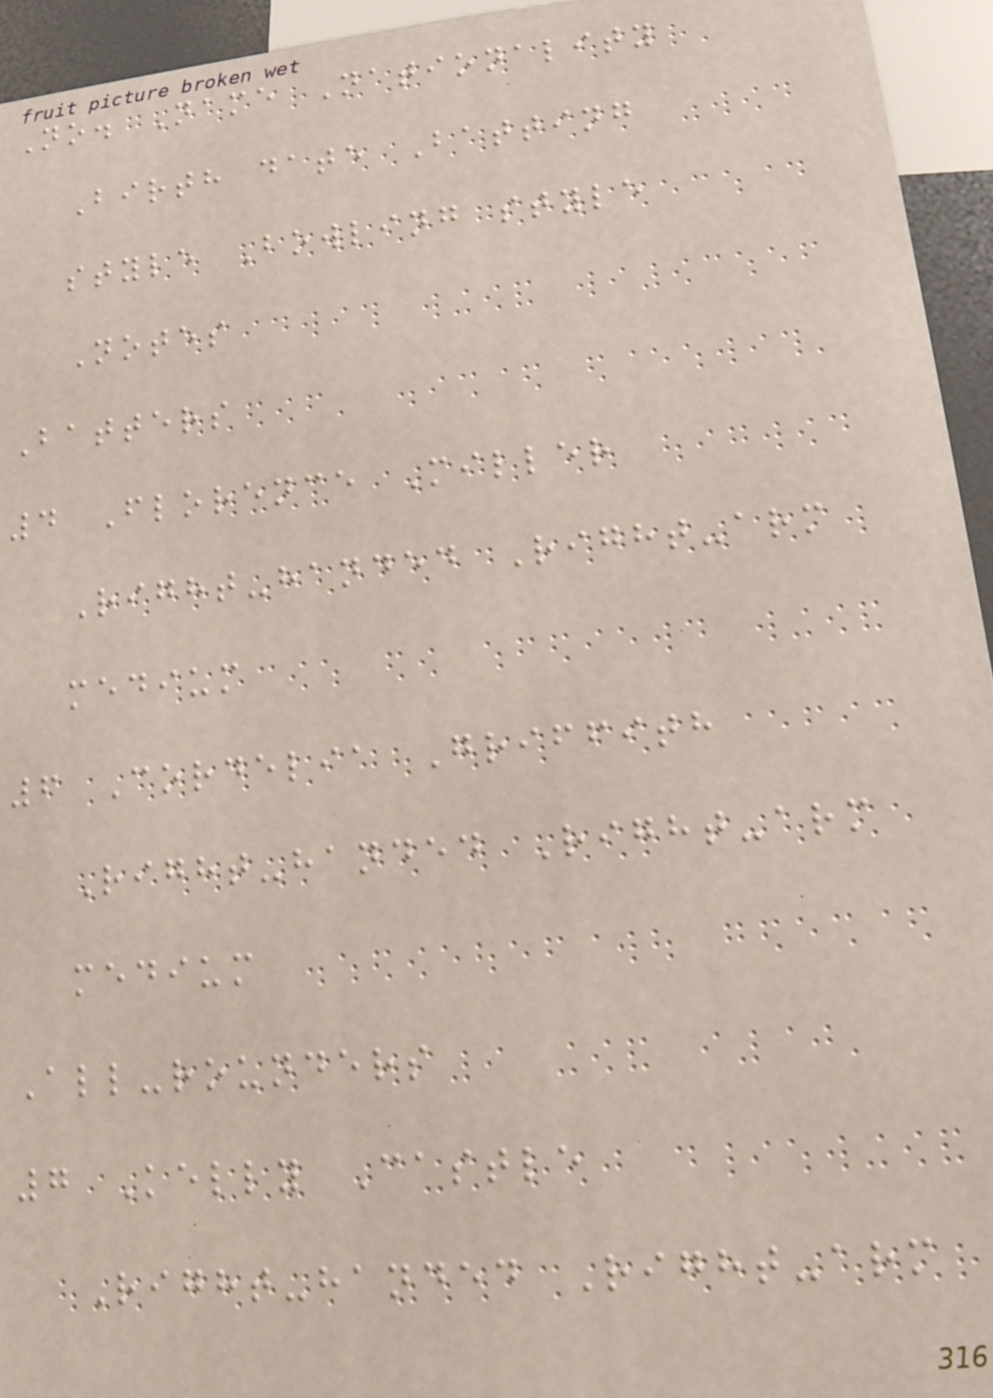No. Name Nationality
Birth date Batting
style Bowling style
Notes
Batters
4 Florence Miller
Right-handed Right-arm
medium
6 Cordelia Griffith
Right-handed Right-arm
medium
All-rounders
7 Kelly Castle
Right-handed Right-arm
